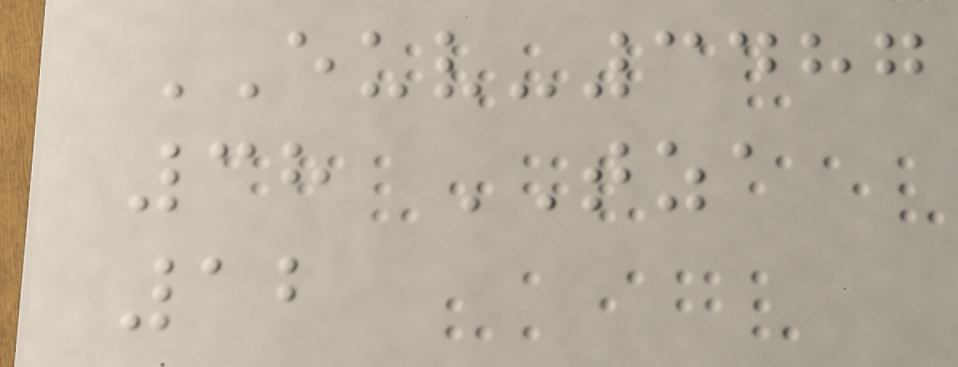EUV-3487
38 TZA
12
